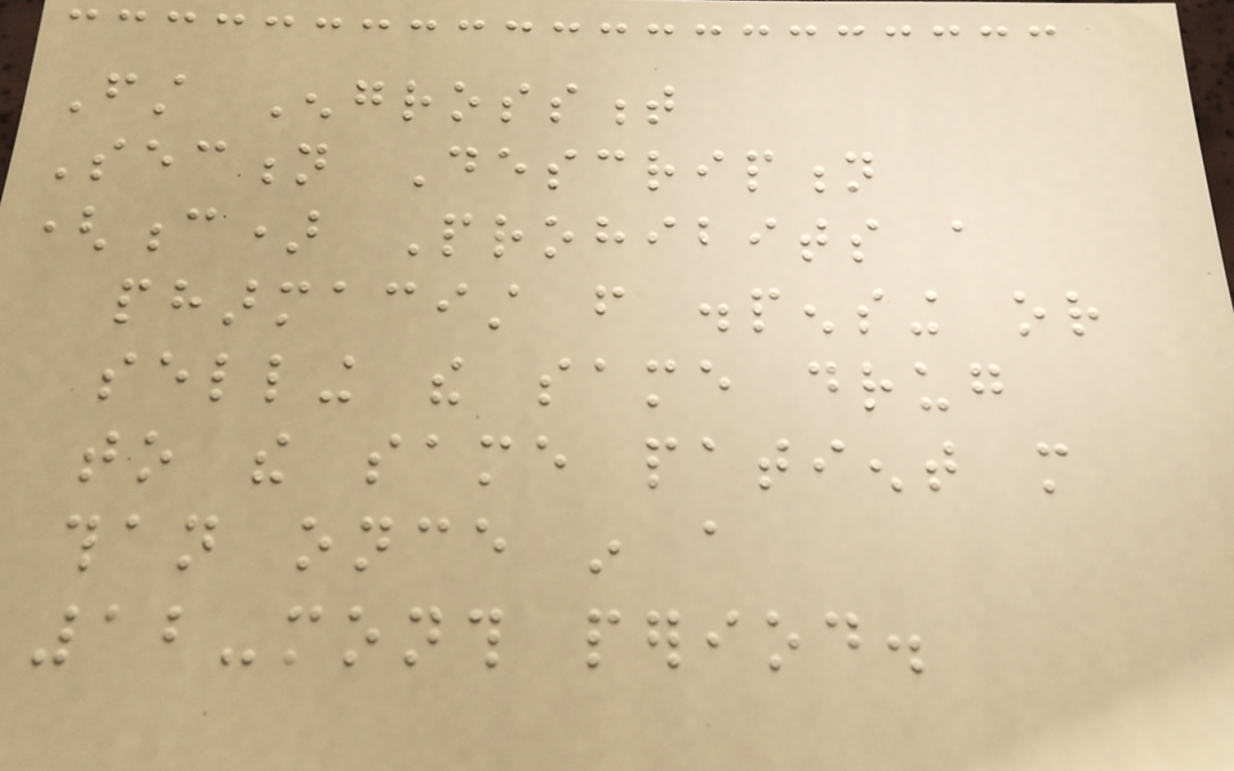First Engrossment
Section Description
(c) Prohibits a
pharmacist from dispensing or
selling the same drug
to the same patient more
than once in a
12-month period.
